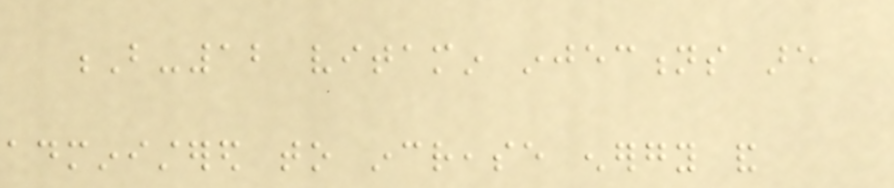B-12 vitamin injections are
administered to increase energy and
